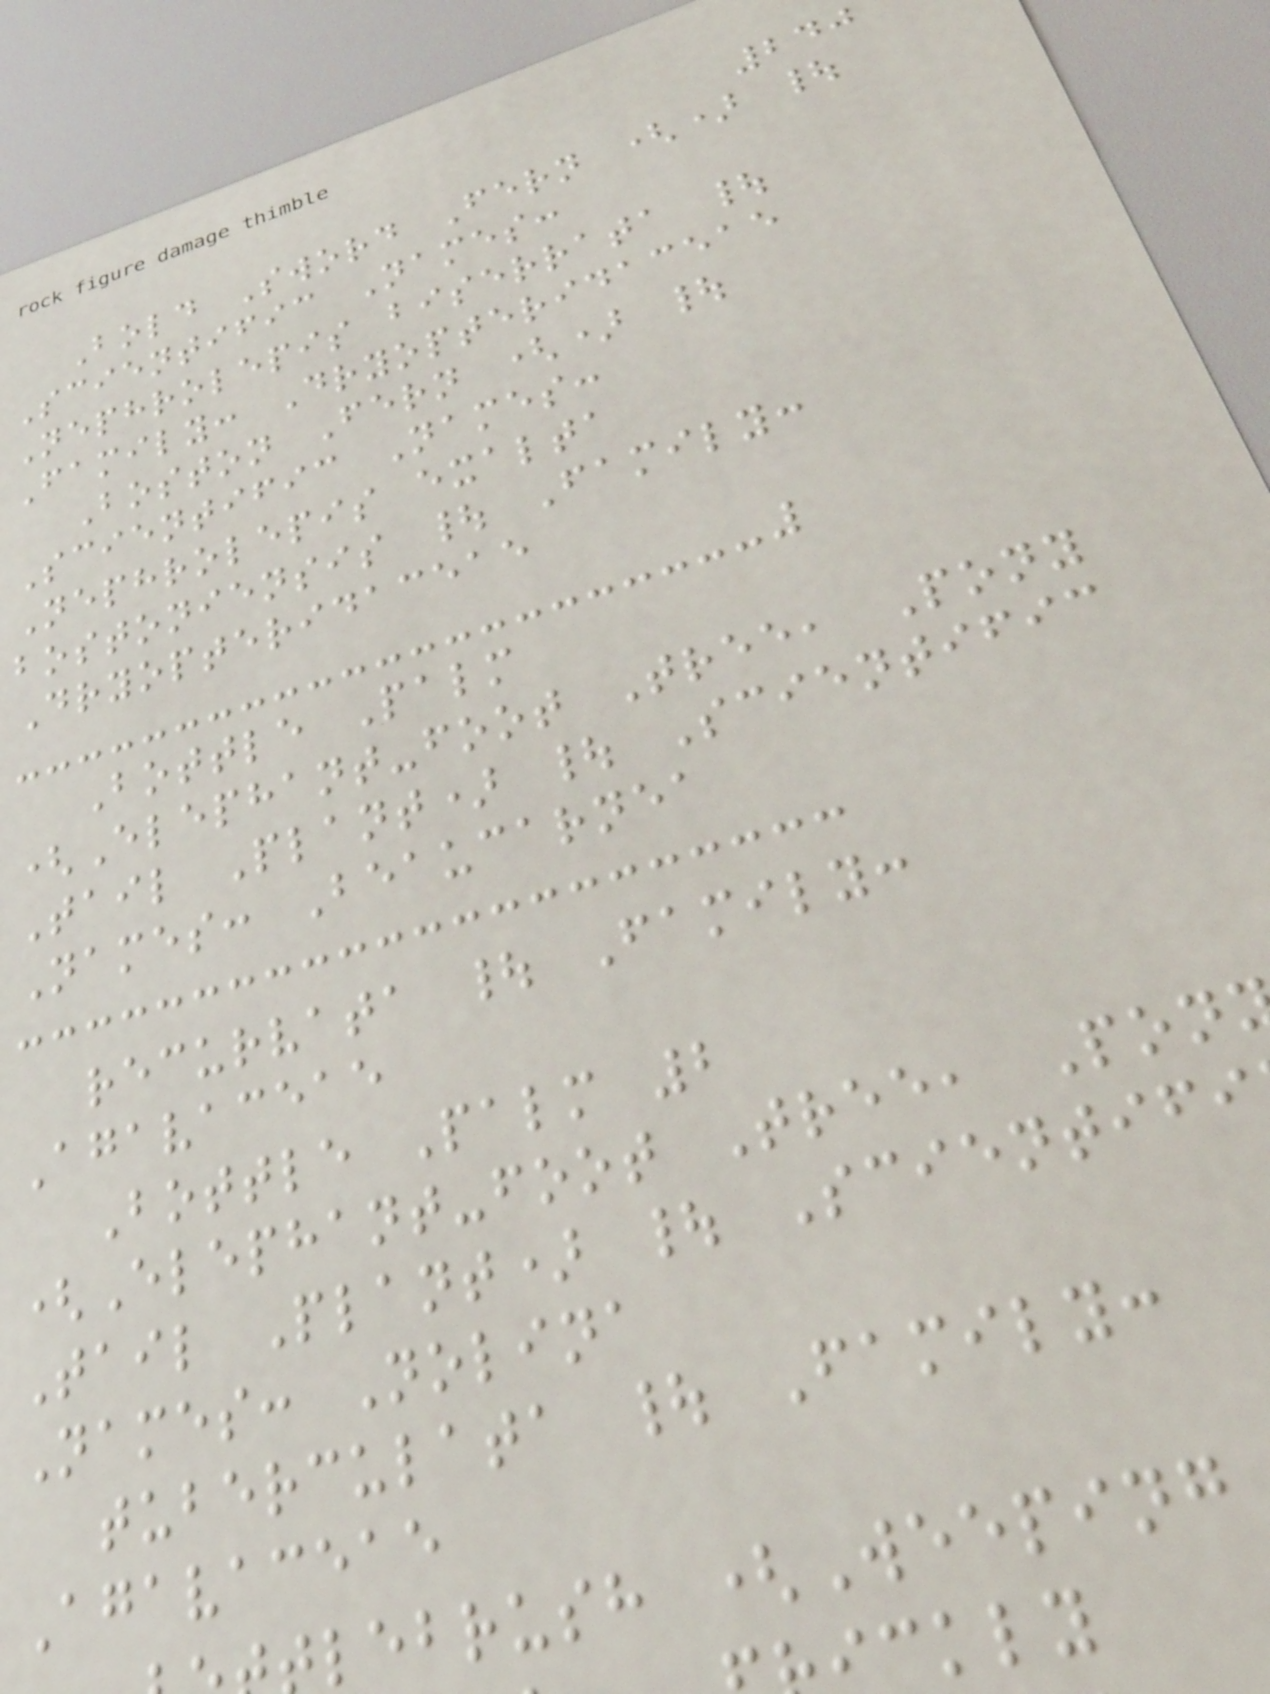240
Bold Sword Fern () |
Scientific Names:
Nephrolepis biserrata |
Family: Dryopteridaceae
Boston Fern () |
Scientific Names:
Nephrolepis exalta
bostoniensis | Family:
Dryopteridaceae
Bottle Palm
(Elephant-foot Tree, Pony
Tail Plant) | Scientific
Names: Beaucarnea
recurvata | Family:
Agavaceae
Bottle Palm 2
(Elephant-foot Tree, Pon
Tail Plant) | Scientifi
Names: Nolina
tuberculata | Family:
Agavaceae
lebrush (Weeping
